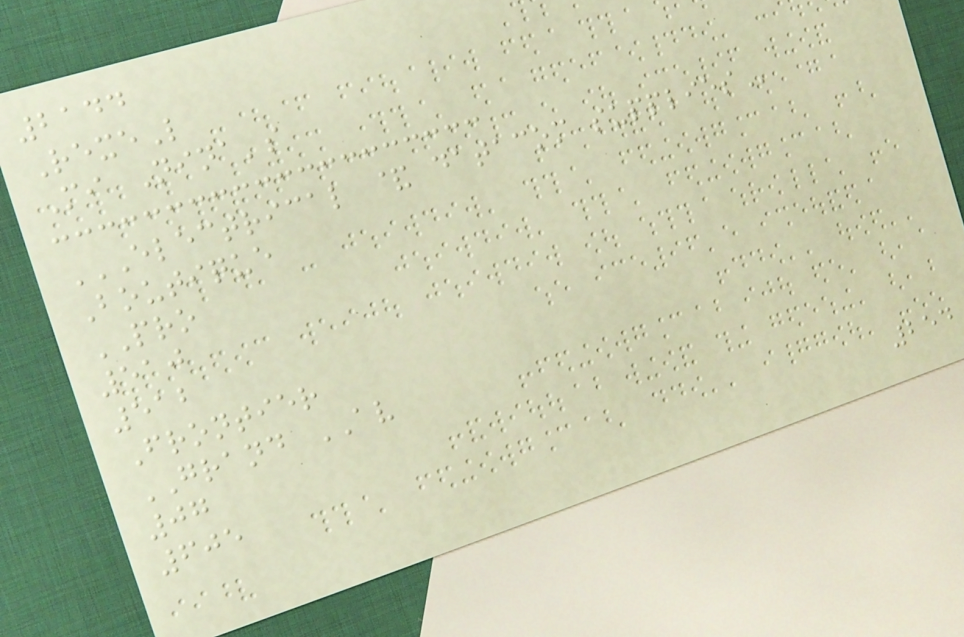2144
RexeL
Mi Nina's
ELECTRICAL & DATACOM SUPPLIES
Boutique
PRO
510
512
Frontier
GRAND AV
07
605
254
